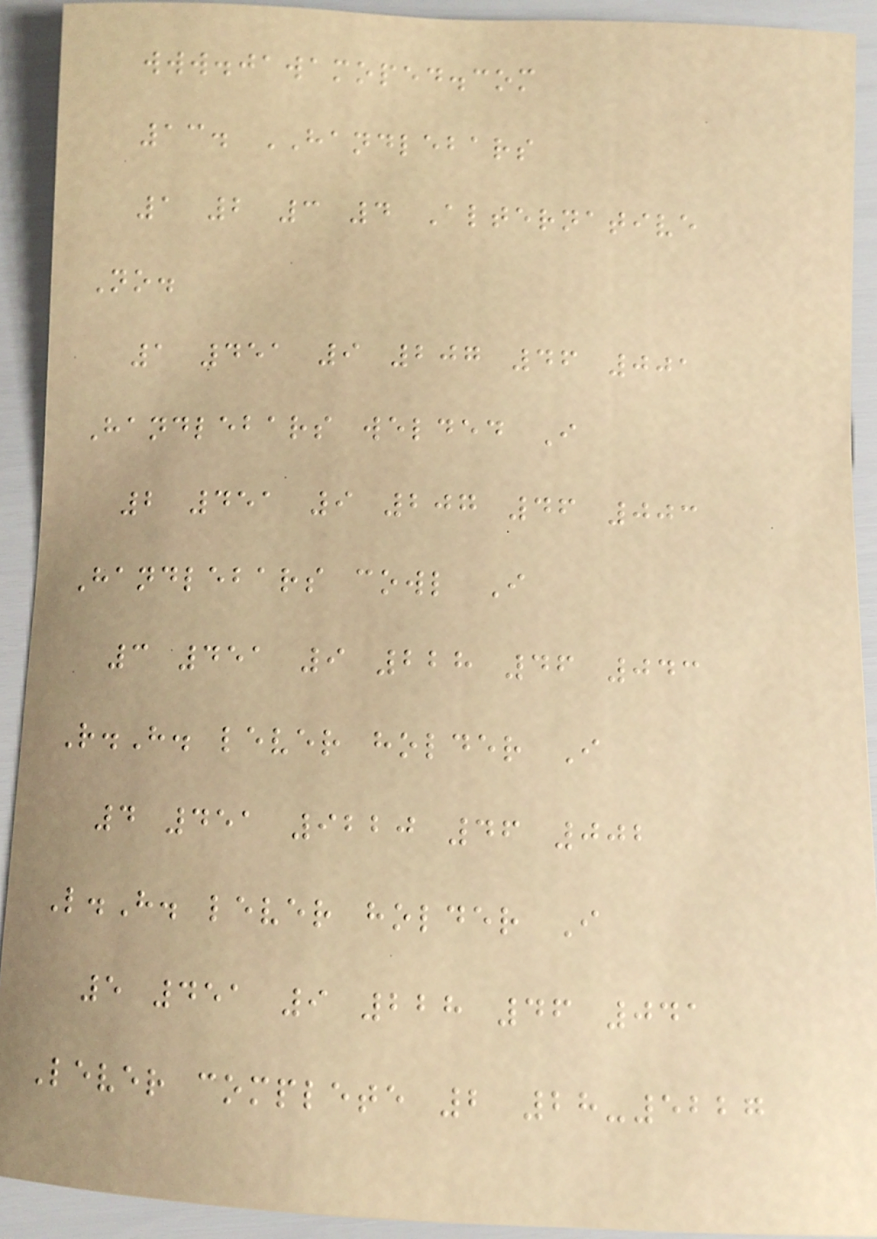www.jawamoped.com
13. HANDLEBARS
1 2 3 4 Alternative
No.
1 451 9 207 46 001
Handlebars welded I
2 451 9 207 46 003
Handlebars cowl I
3 451 9 228 46 043
R.H. lever holder I
4 451 9220 46 002
L.H. lever holder I
5 451 9 228 46 041
Lever complete 2 28-5227
